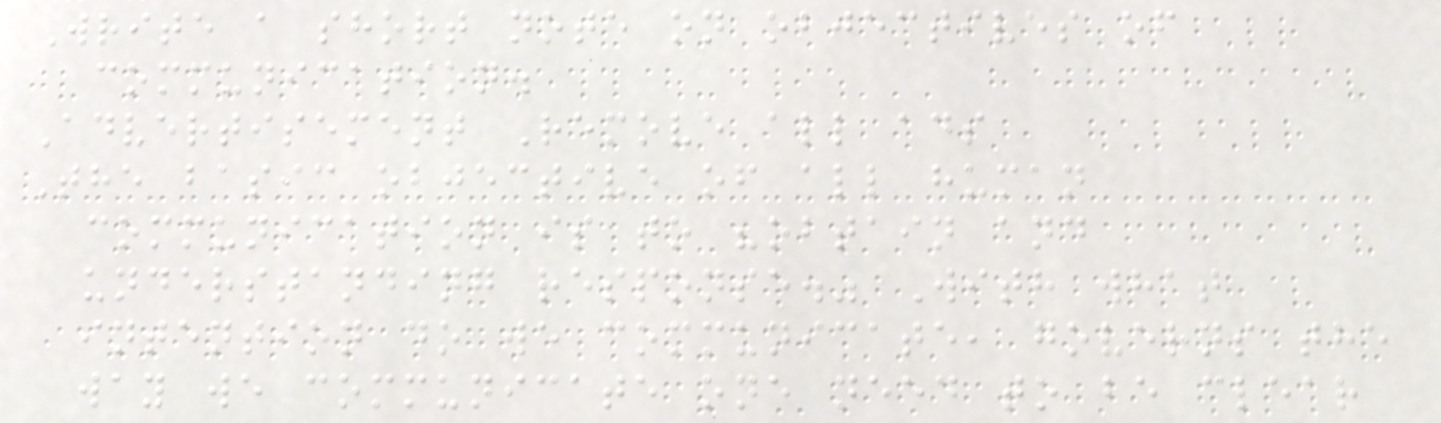Write a short note on objectives of
communication.
Advertisement Remove all ads
The basic objective of all human
communication is to "obtain and
understanding response." With what
intention do we communicate, governs the
way we communicate one need to be clear
